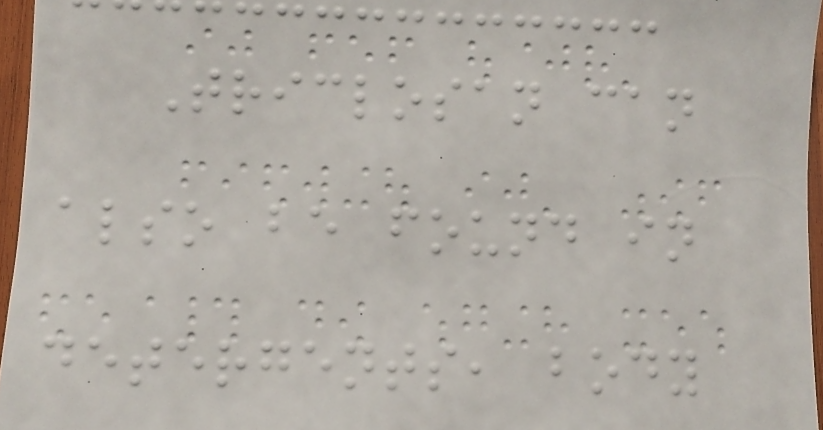Triclosan can
also be found in
detergents, body
